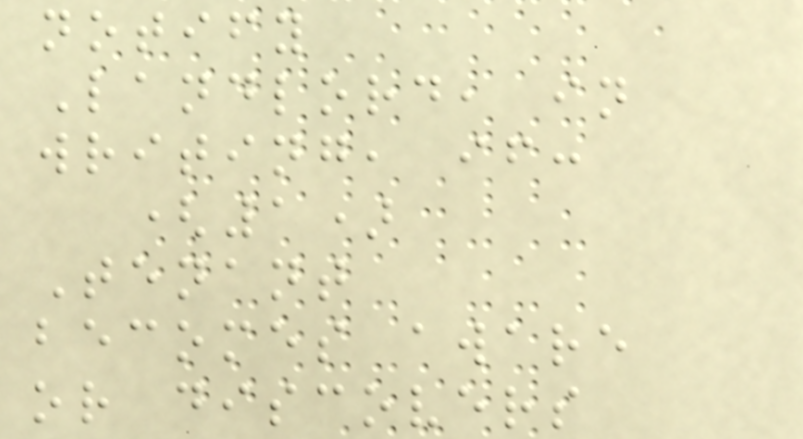notify
Landlord, in
writing, if:
(1)
Tenant
becomes aware
or discovers
